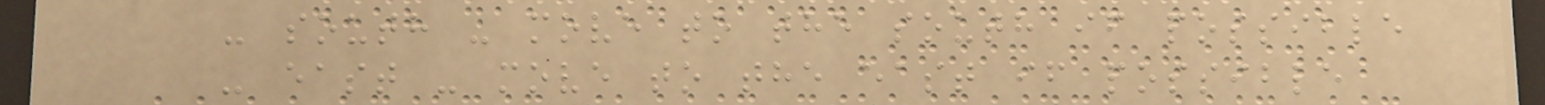- south - move to the south if possible
- east - move to the east if possible
